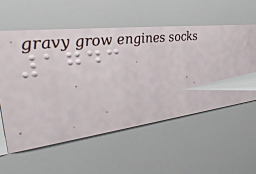1743
